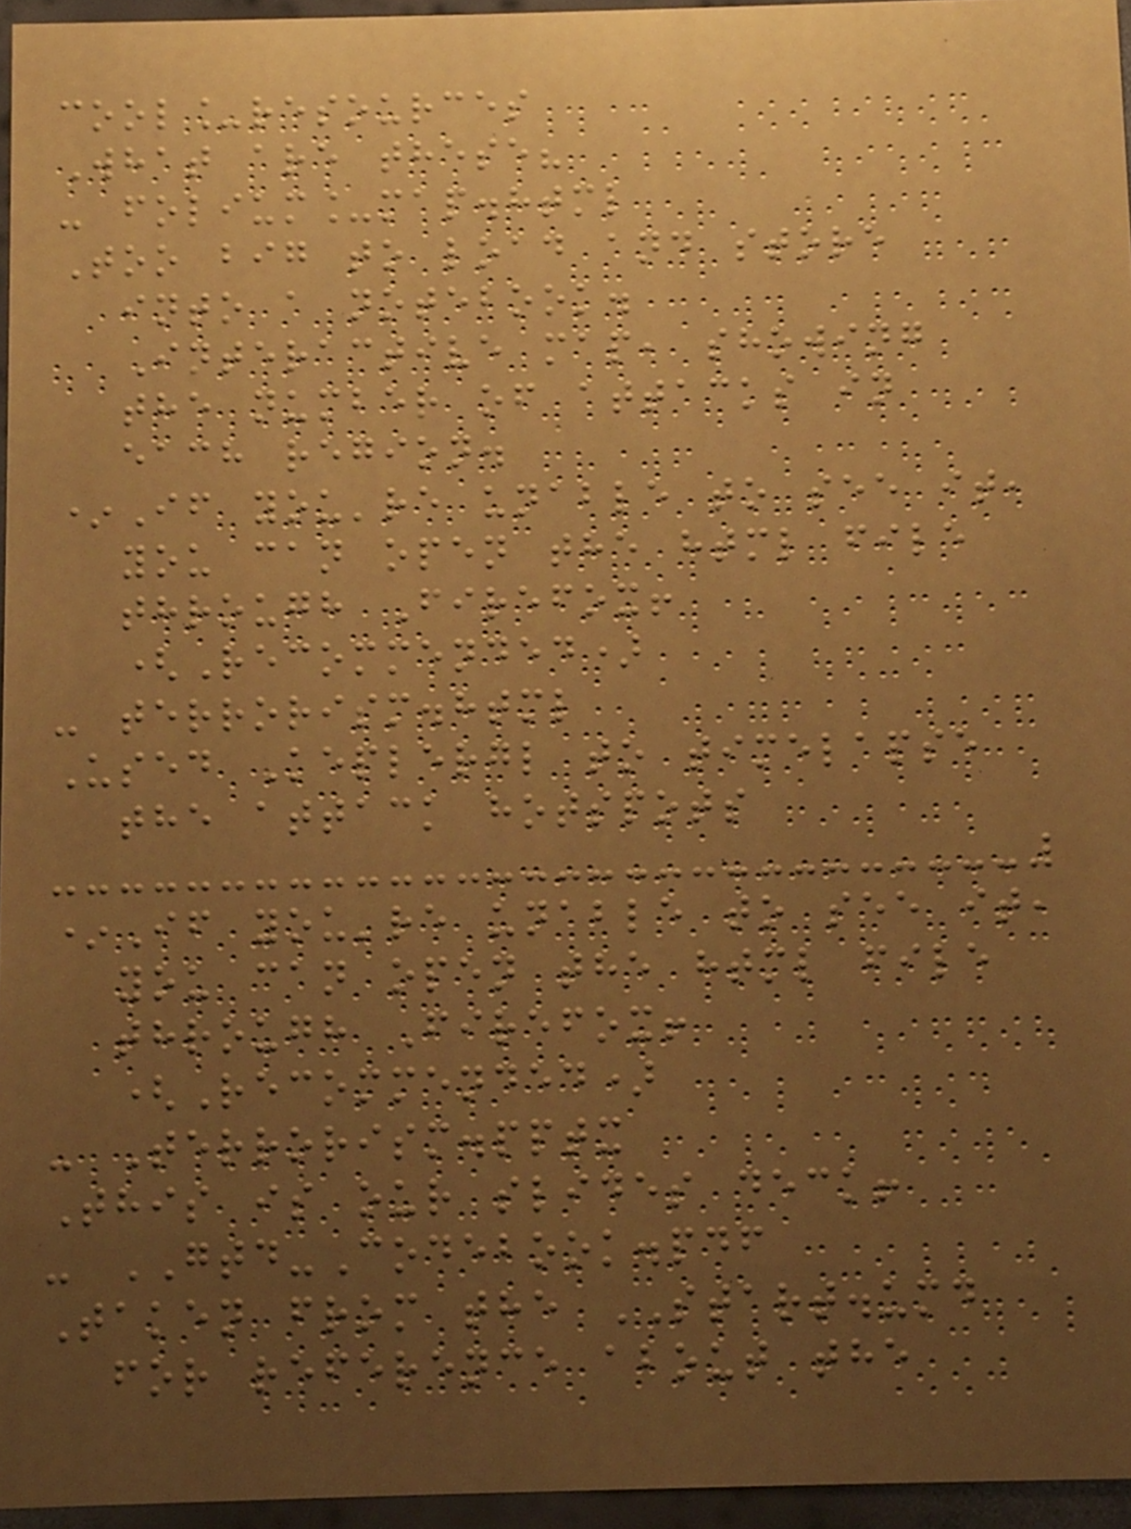cool_resources
What are these?
- folium_map.html
Too big to load and store
into a notebook.
Interactive map, showing
the number of attacks in
each region.
*If you're unable to see it,
you can open the html file
through Firefox!
(Recommended)
- terrorism.html
Used Keplergl to timelapse
the attack hotspots
*If you're unable to see it,
you can open the html file
through Firefox!
(Recommended)
- Terrorism.pptx
This is our slides deck!
- GTD-Codebook.pdf
Taken from the START.umd
for reference about the
